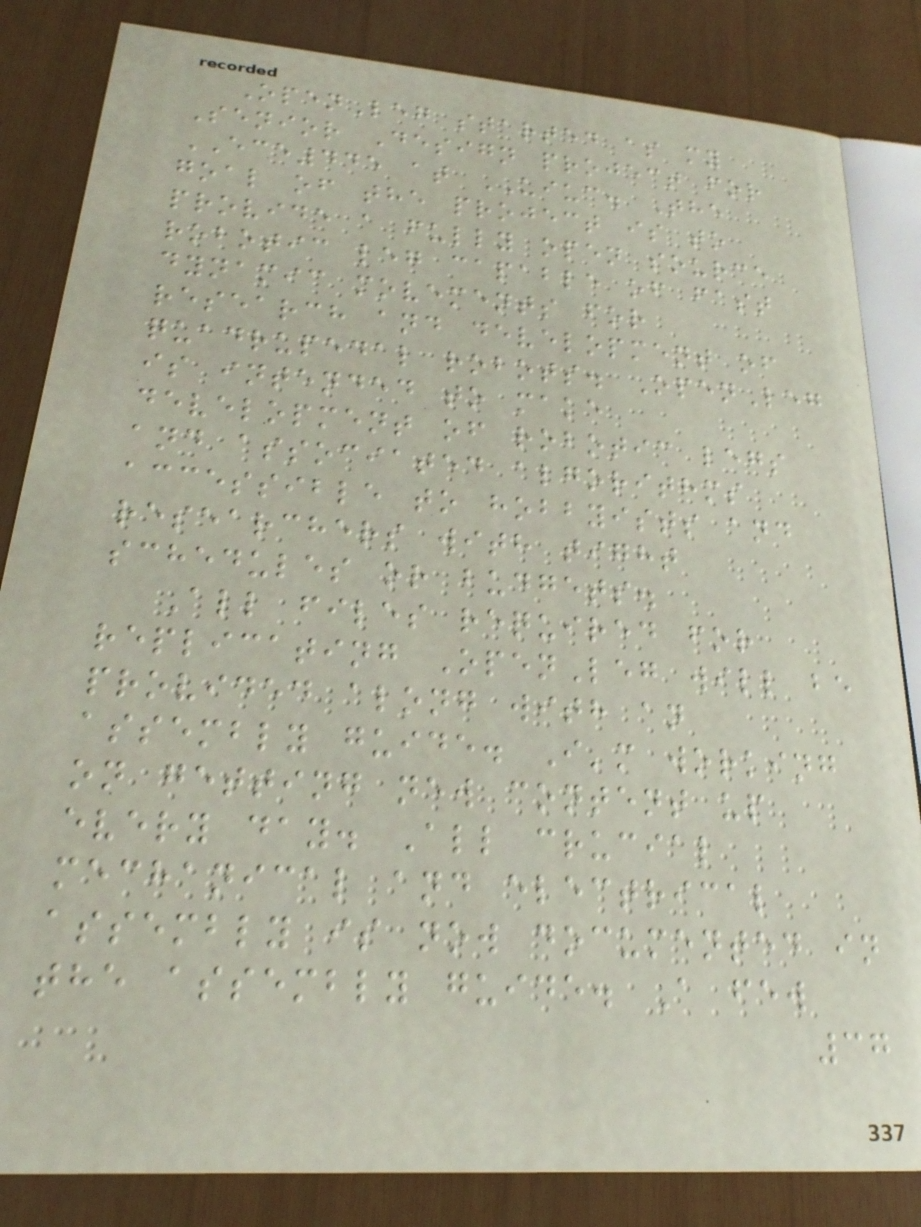OpenLeg started as my
Senior Design project for
ECE445 at UIUC. The
goal of the project is to
provide a fully open source
robotic leg capable of fast
dynamic movements for
research and development of
quadrupedal robots. OpenLeg
is intended to make
development of robotic legs
and associated algorithms
accessible to hobbyists and
researchers with tight
schedules or budgets.
All files required for
replicating OpenLeg will be
provided along with an
assembly guide. I'm working
on getting new content up
every day. All crucial
mechanical and electrical
assembly is now documented in
the assembly guide. A few
37
